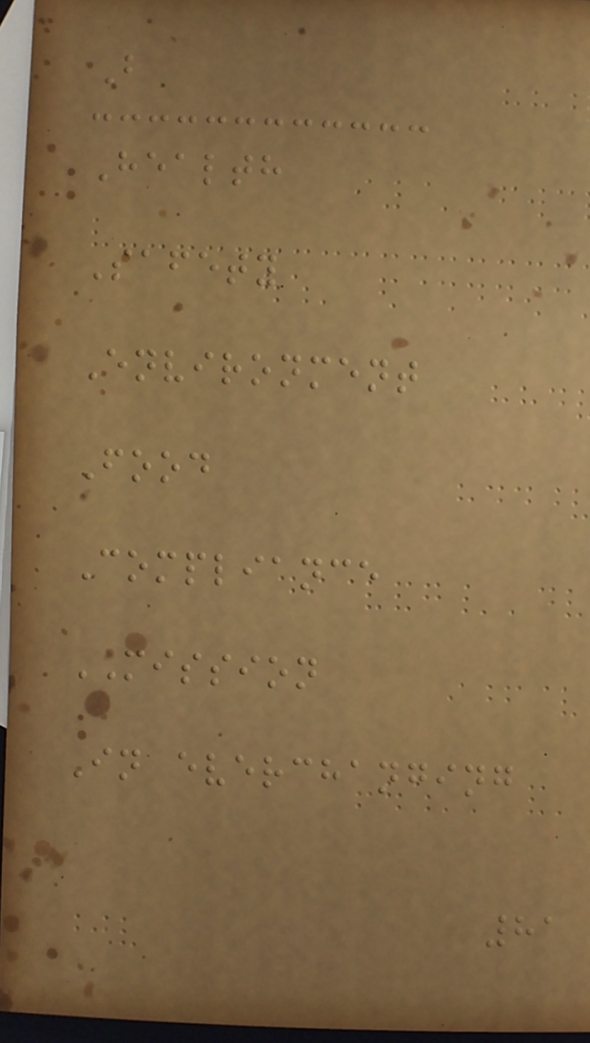B
Health
Safety
Environment
Food
Compliance
MISSION
In everchanging
81
